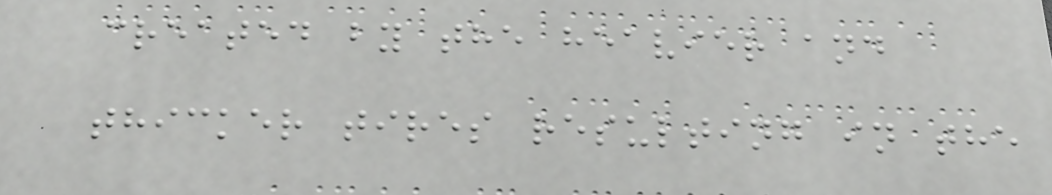created by the heavier and
thicker tires resulting in the
